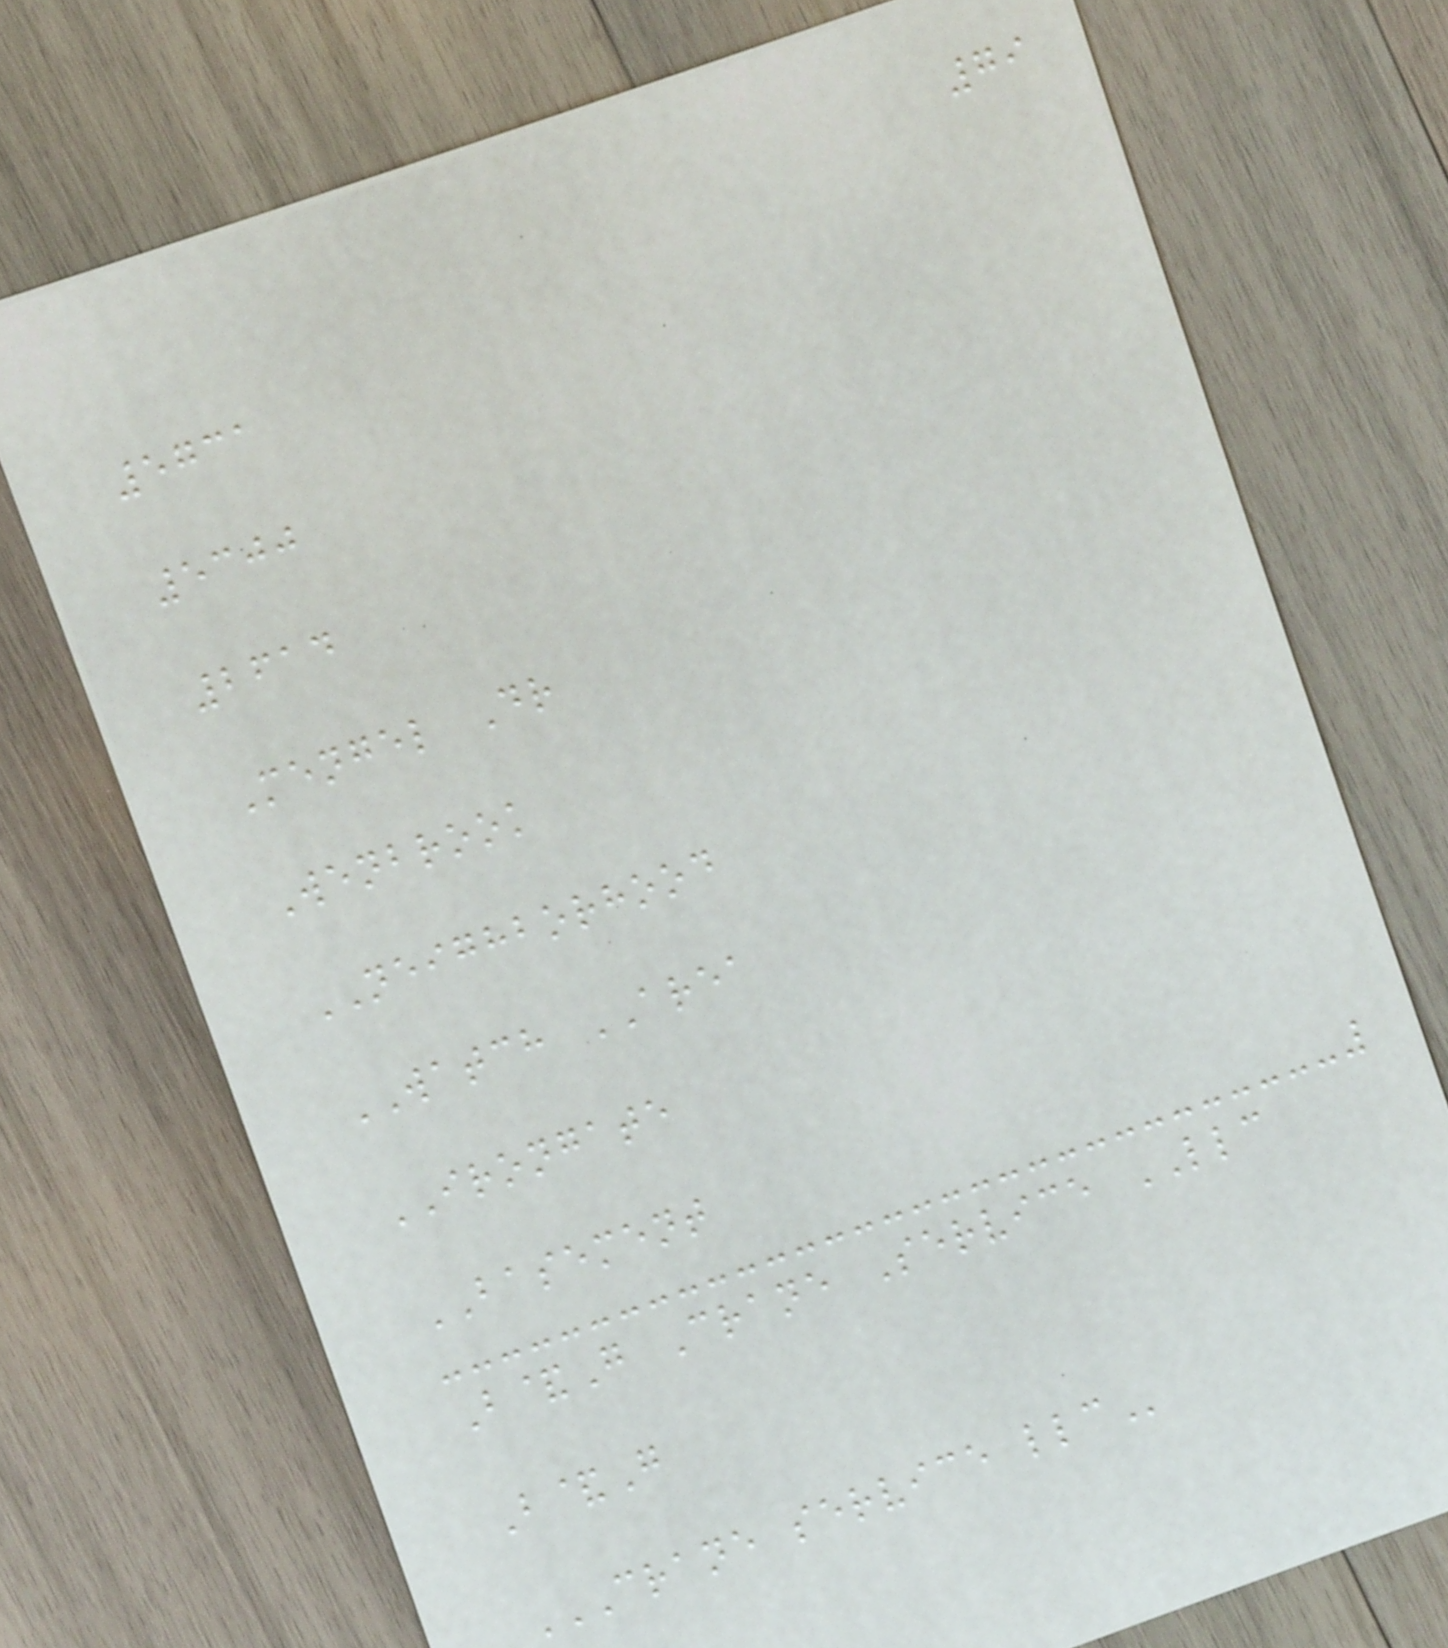79
5731
5300
2614
Mengel Dr
Wenbrook
NEIGHBORHOOD
WATCH AREA
IRONGATE
BASEMENT
B&G Crane Service LLC
B&G
CRANE SERVICE LLC
